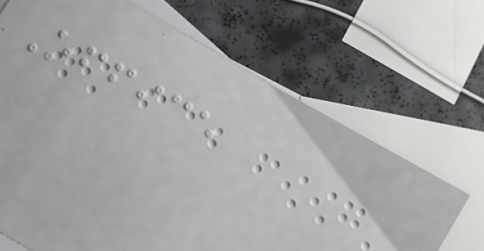Office
